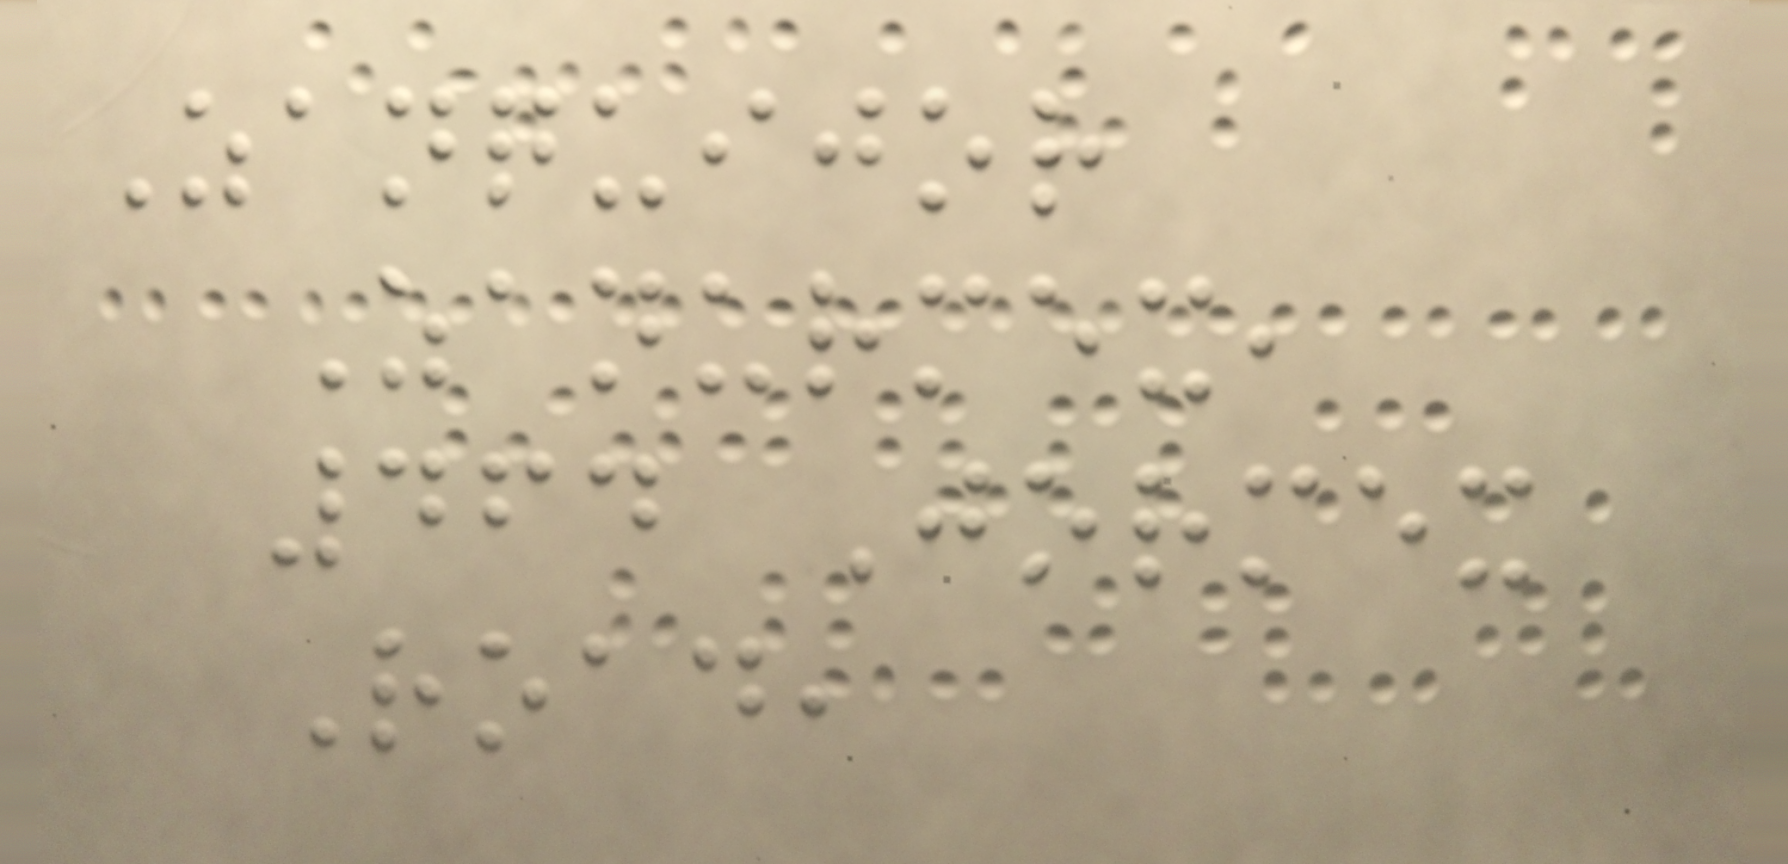Zanquijor
Zanurmex,
464 Jormex
Road,
